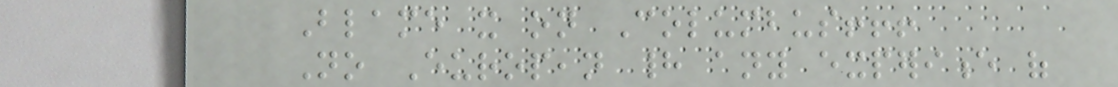Blame it on Columbus!!!
No European had any experience of
